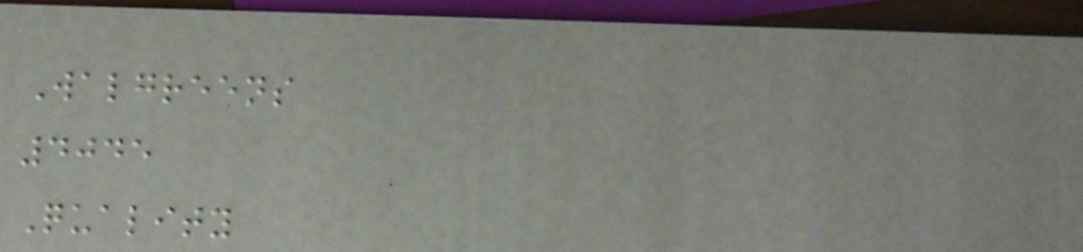Walgreens
4045
Quality
